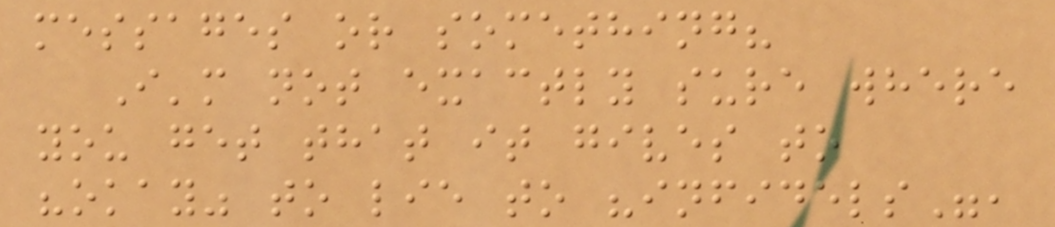messages or something?
I'm not exactly sure where
you get that it gives to
"okay" to lie to "infidels",
